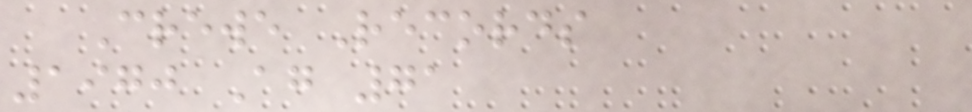Crewe Records
1970 Again 71
